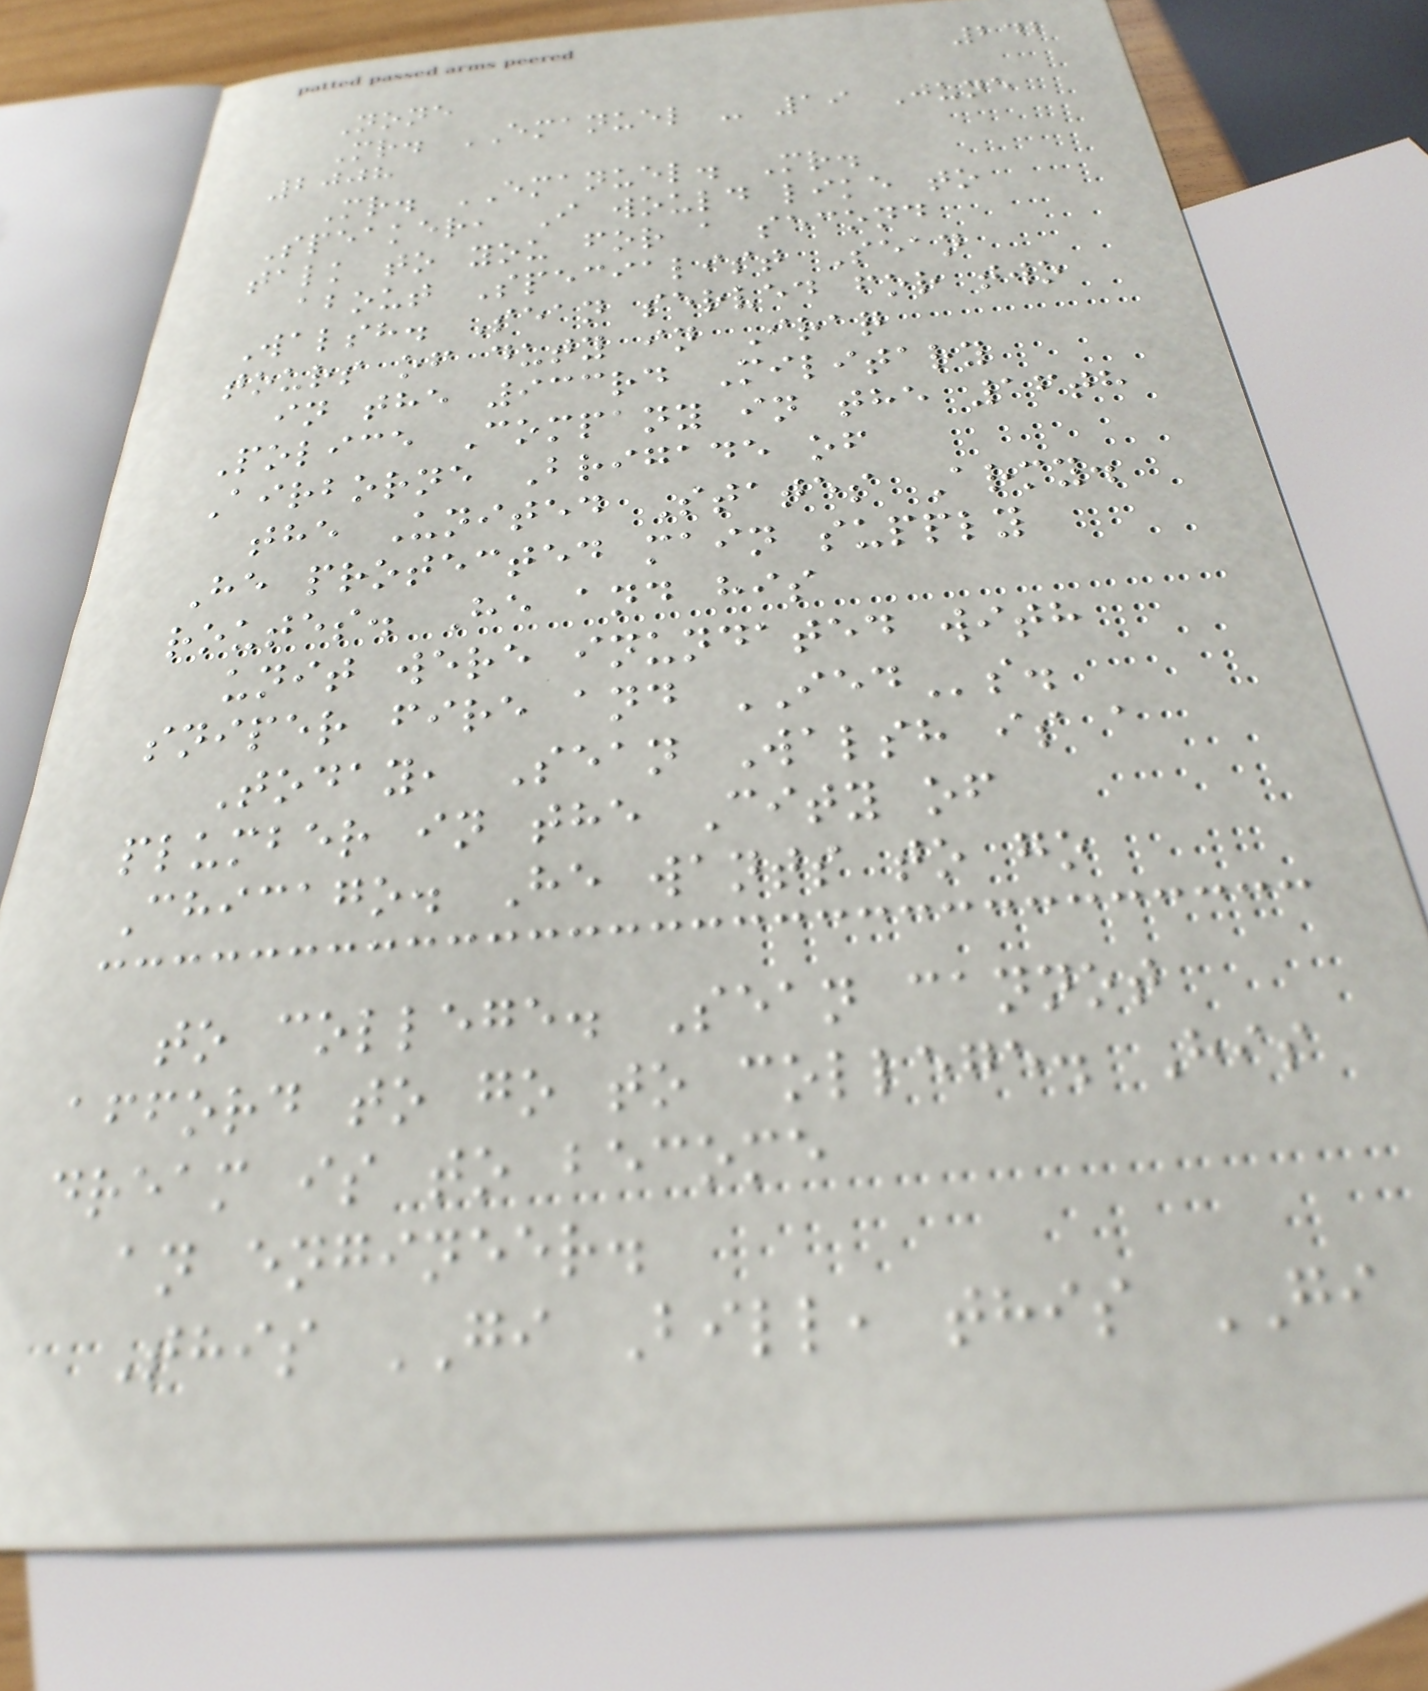242
None
Mr. EMANUEL - 19 June
2008
Mr. EMANUEL. Mr.
Speaker, I would like to
talk to you for a second
about Specialist Sean
Walsh. Sean served for two
tours of duty in Iraq
in the 933rd Military
Police Company in the 16th
Airborne Brigade of
the United States Army.
He protected main supply
routes. He and his
unit were inundated with
sniper fire and IEDs.
Today, Sean Walsh is a
plumber in the City of
Chicago. He wants to go
to college. Sean cannot
afford to go to college. His
dream is to become
an engineer.
This GI Bill, this GI
